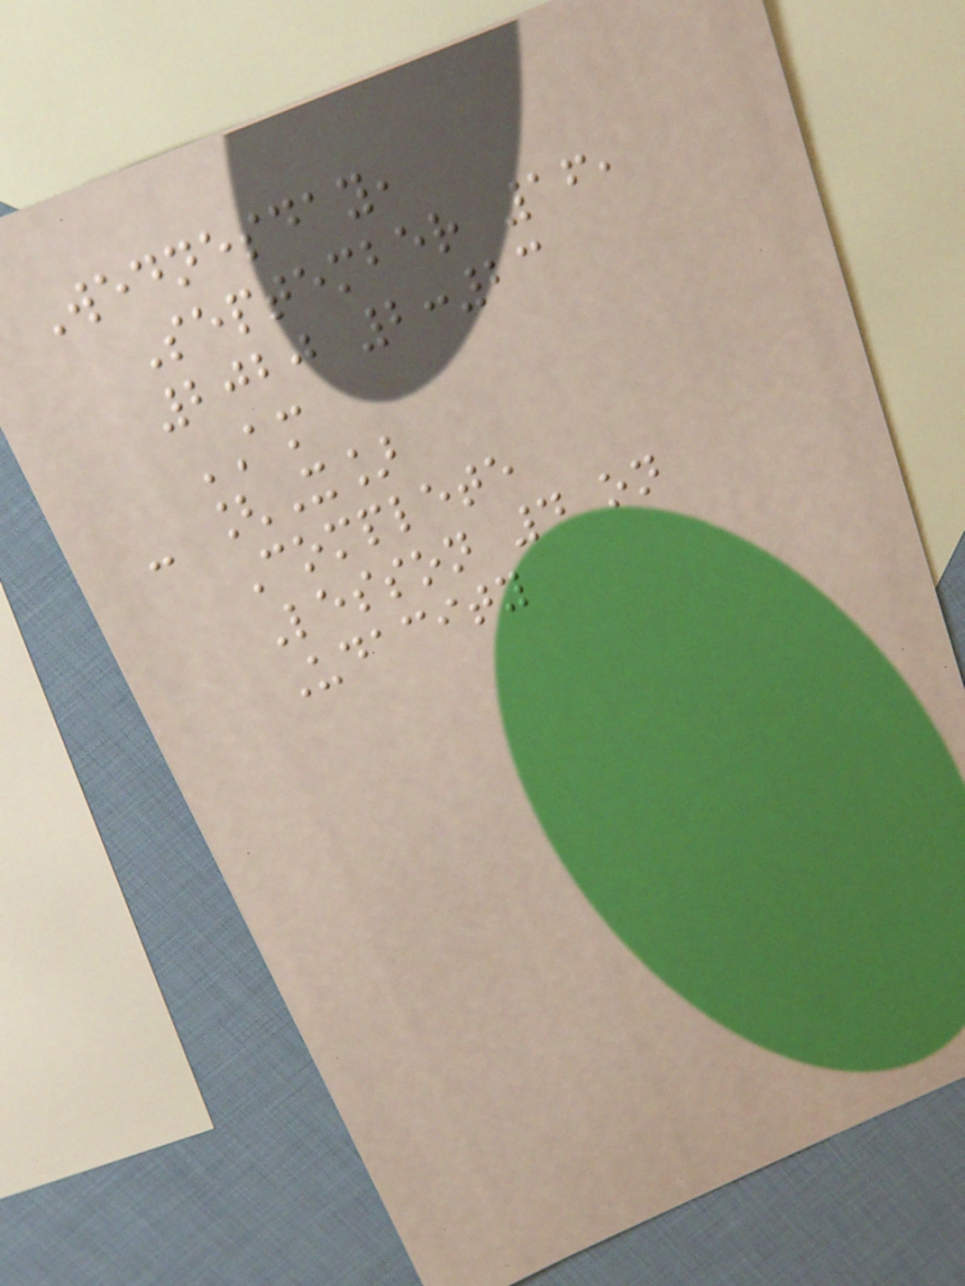Wednesday,
September 16,
2020 2:23
AM
- [X]
Complete
Lesson 4 on
Udacity
